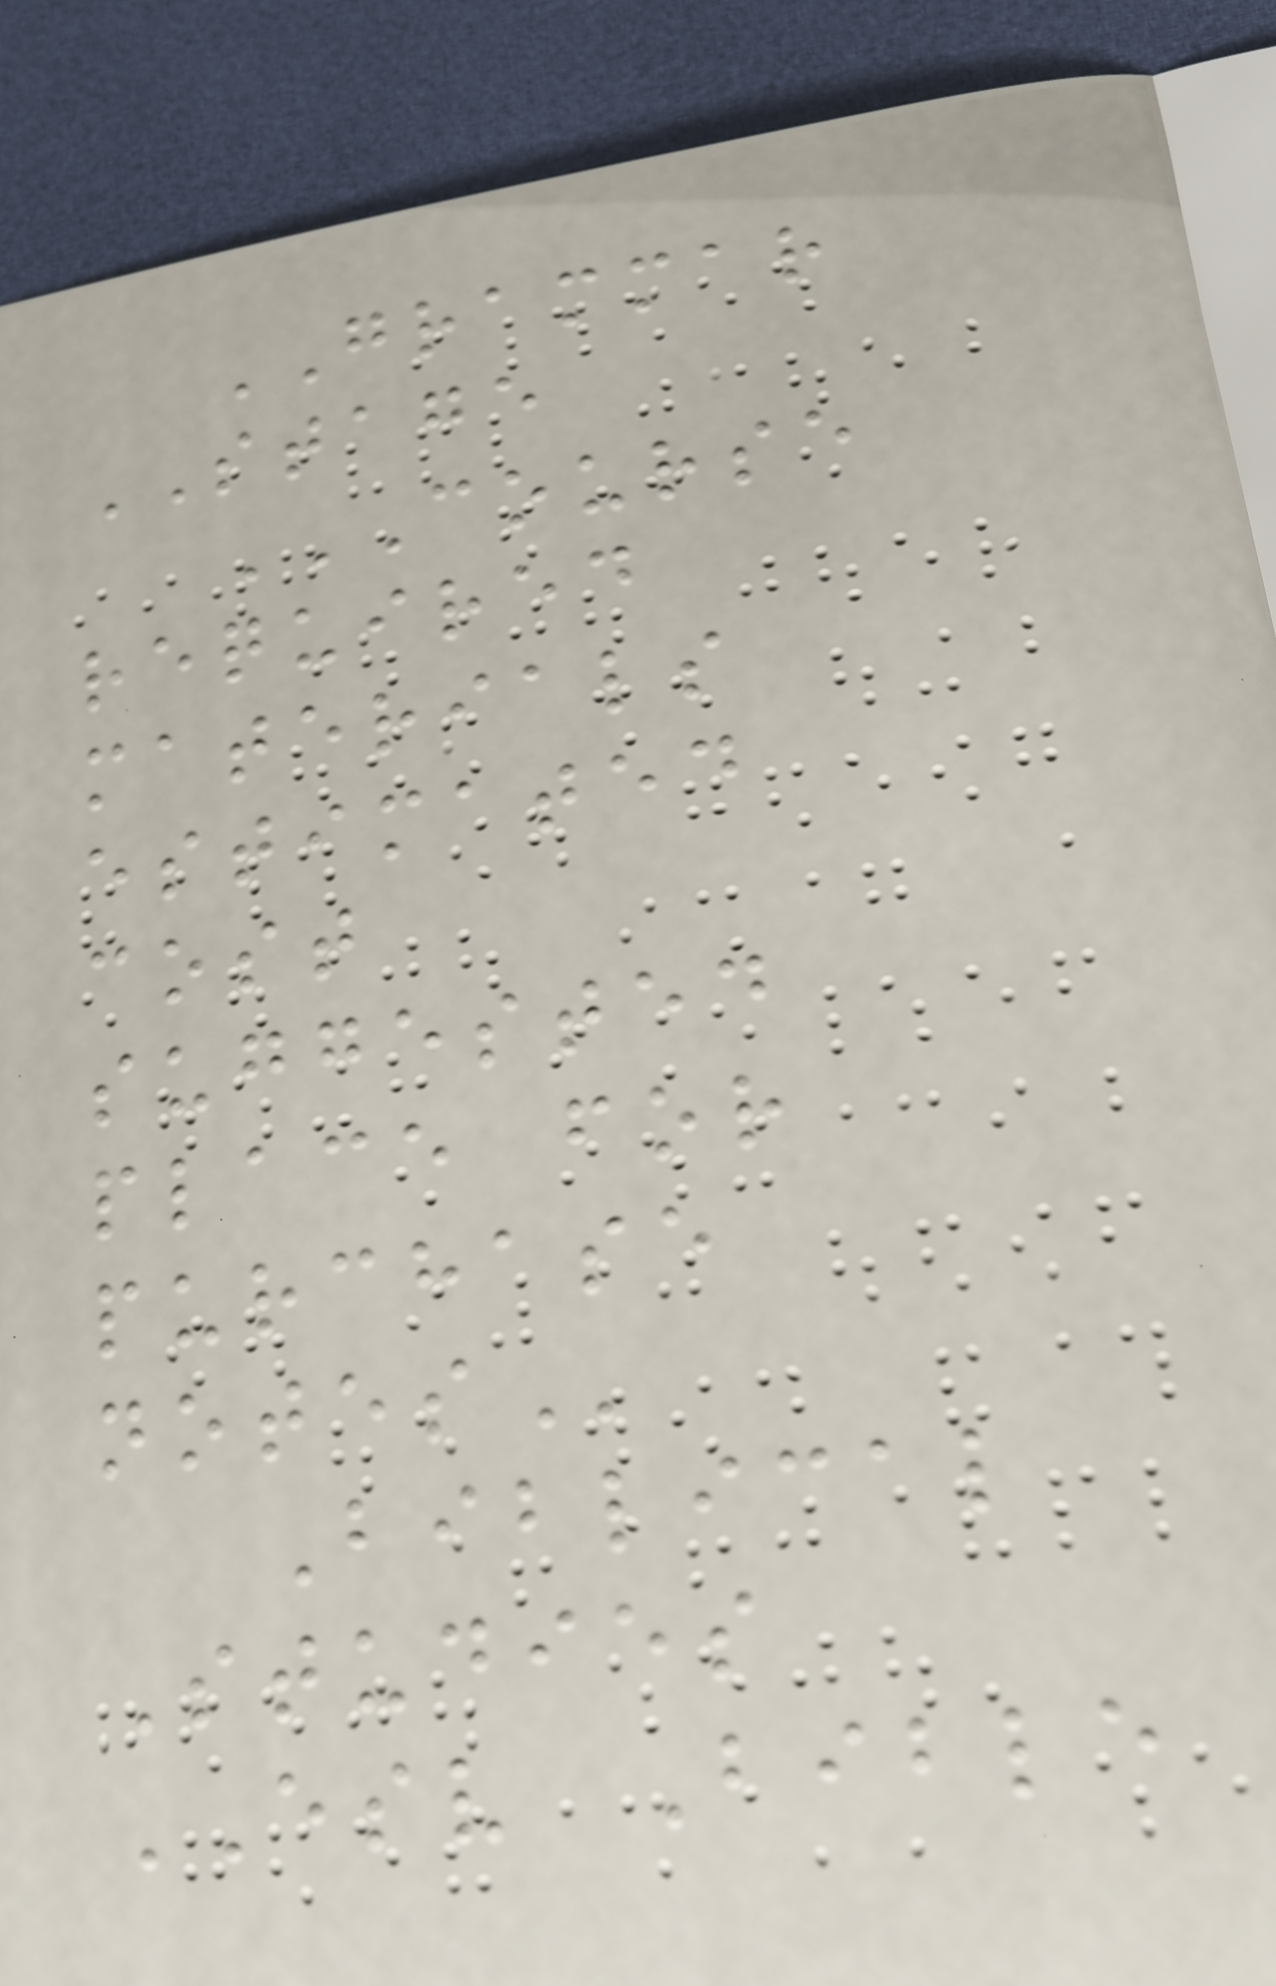GRAMMAR
STAGE
COURSE
REQUIRED
MATERIALS
ESTIMATED
COST
SUGGESTED
PLACE FOR
PURCHASE
NOTES
Biblical
Studies
ESV Bible
